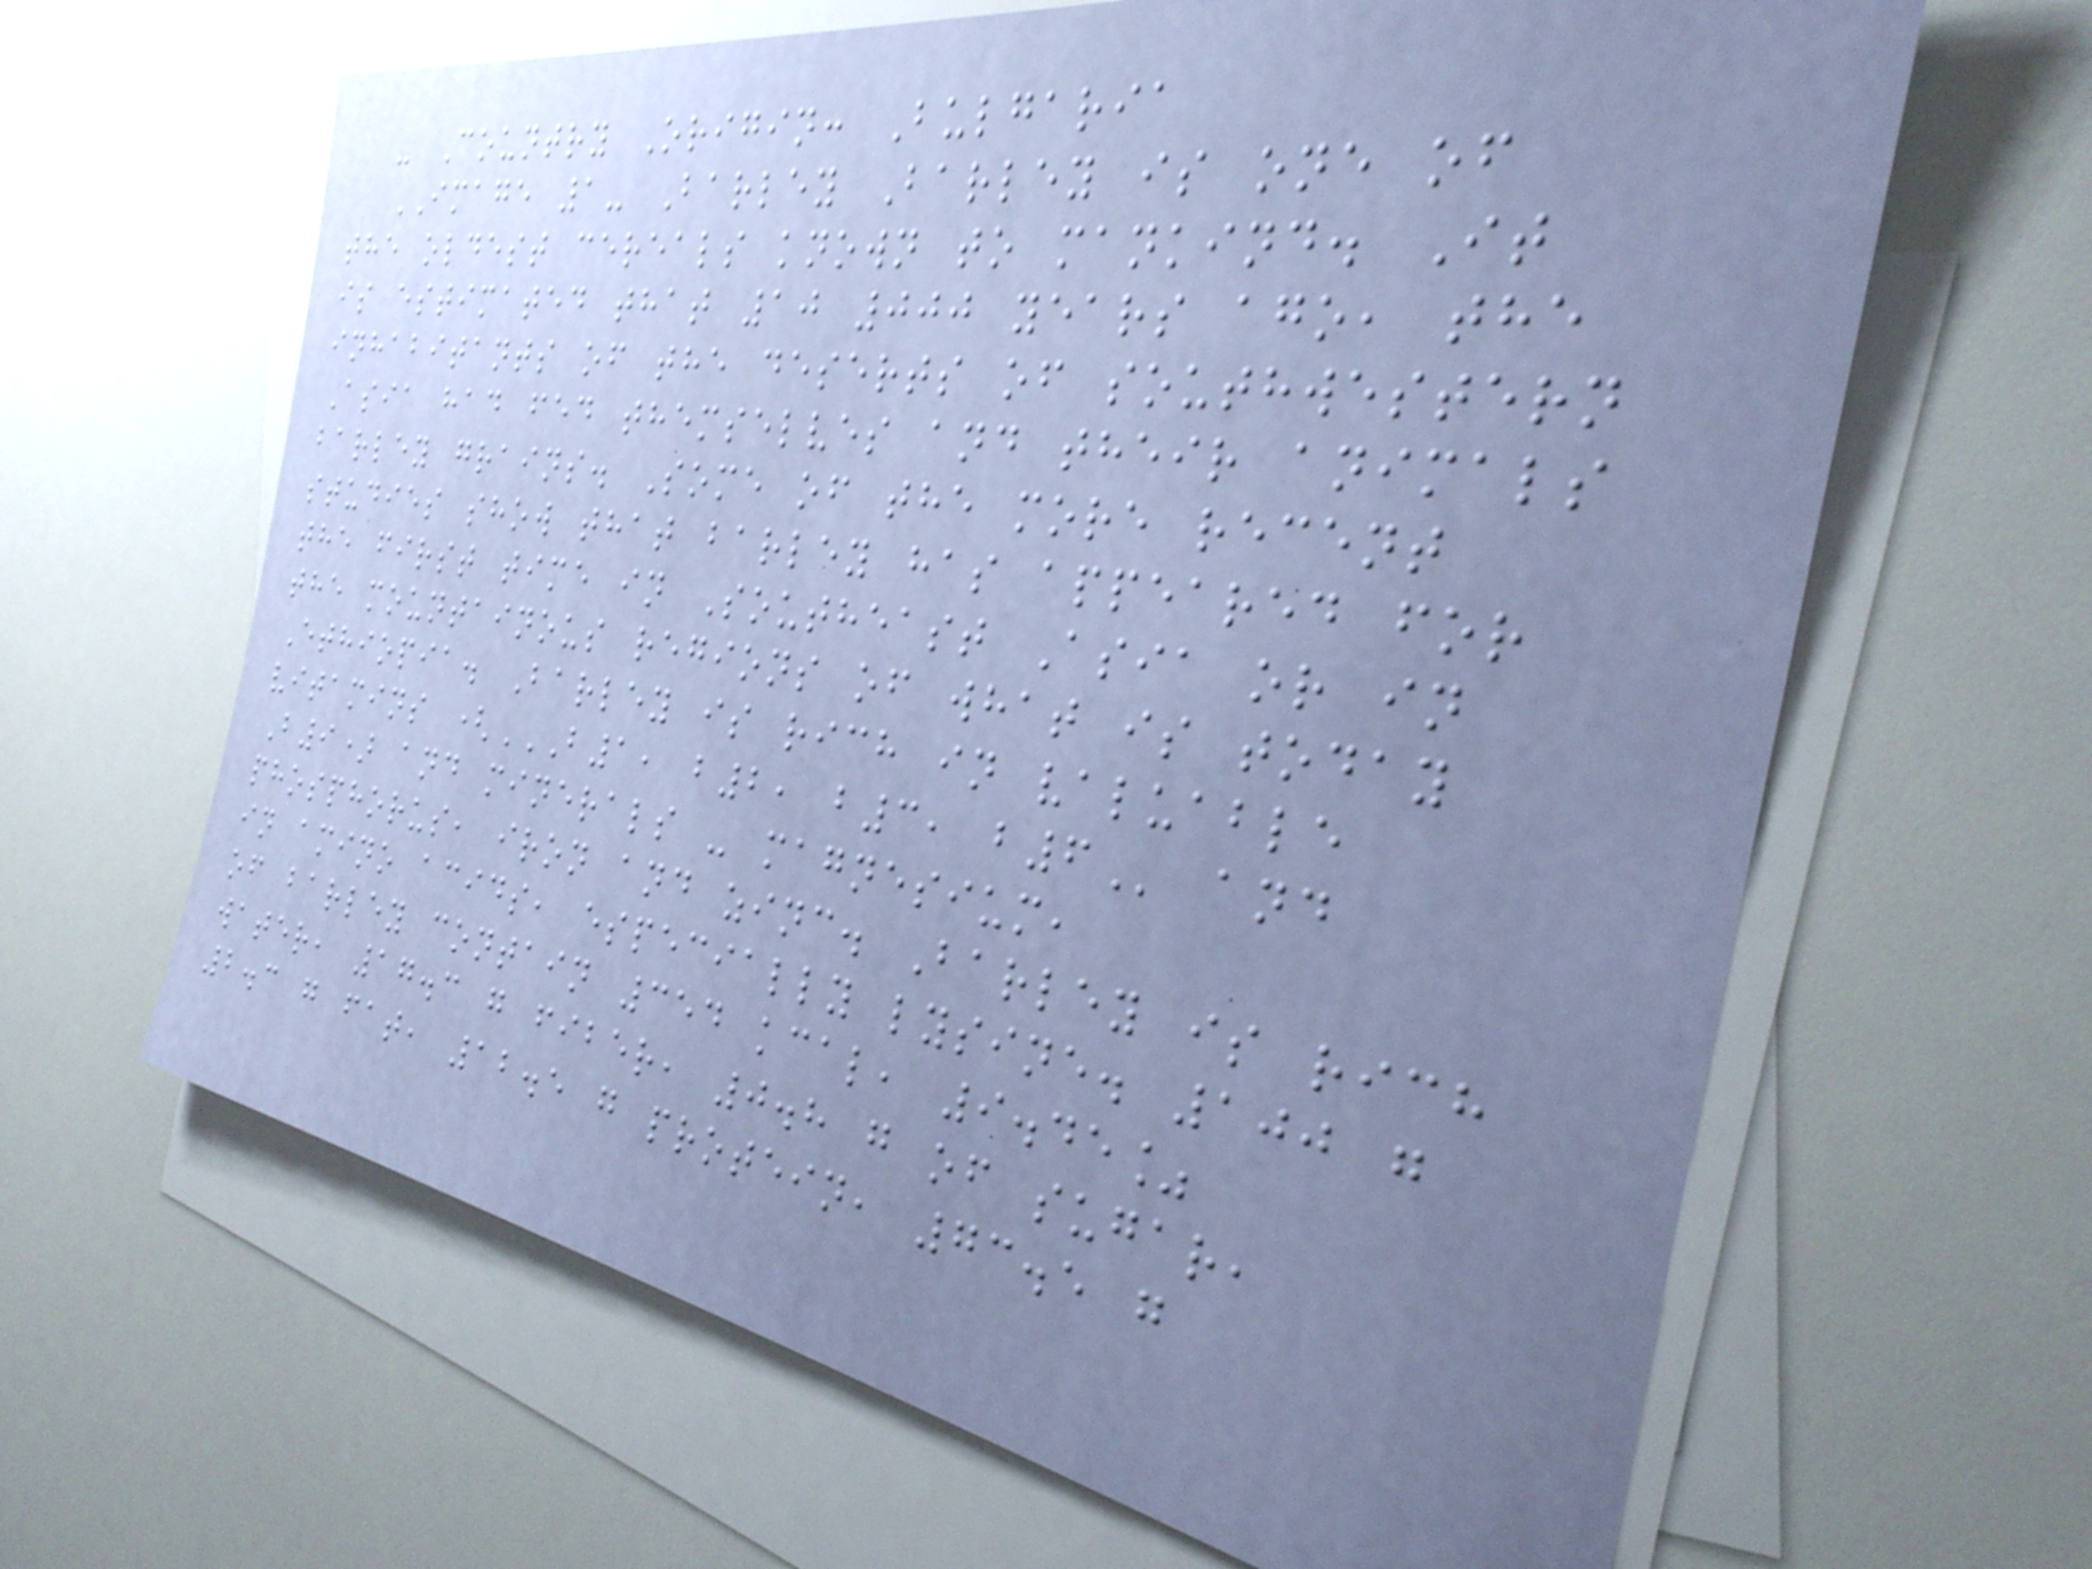- Country Origin: Bulgaria
IMAGE 1- Barley Barley is one of
the oldest cereals known to mankind. It
is estimated that 10 000 years ago, the
inhabitants of the deserts of southwestern
Asia had fed themselves and their animals
barley grains. Some of the more recent
studies show that barley has appeared for
the first time in Southeast Asia or in
the mountainous regions of what is today
Ethiopia. Barley is rich in valuable
vitamins (B1, B2, B3, B6 and
B9) and minerals - magnesium,
phosphorus, iron and zinc. Barley is rich
in amino acids, especially lysine. 100 g
of barley contain 354 kcal, 9.45%
water, 17.3 g fiber, 0.8 g of sugar,
2.3 g fat, 12.5 g protein, 73.5 g
